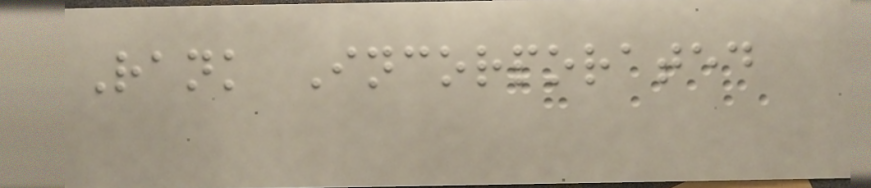Rank Incorporated
